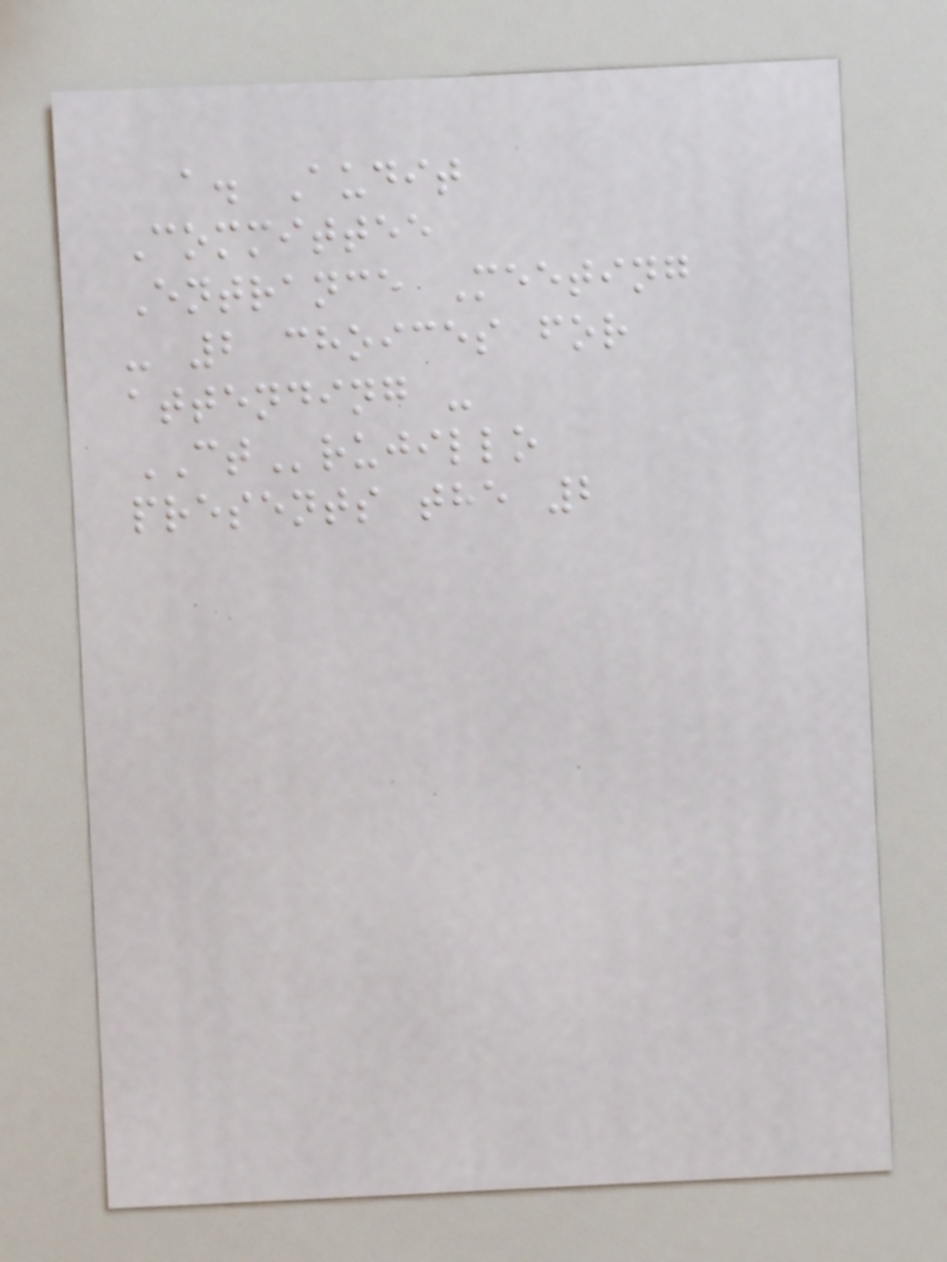a. Audit
Committee
Entrance Meeting
- 2 choices for
attending -
CTrujillo
presents the 2
